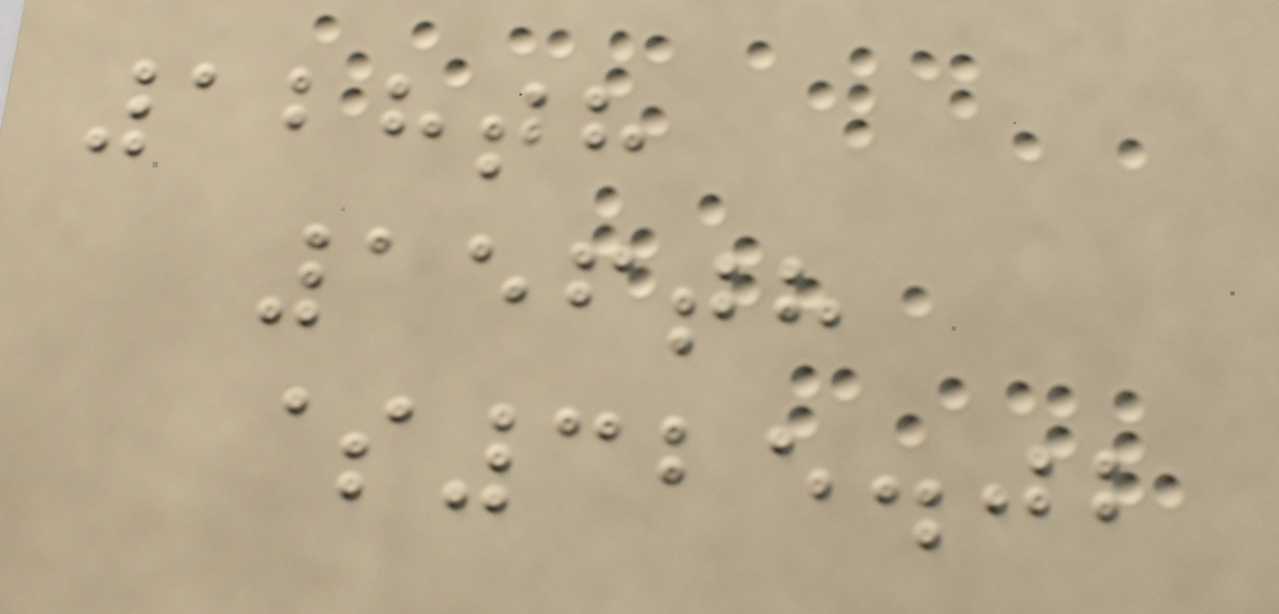128th
156th
$325.02
